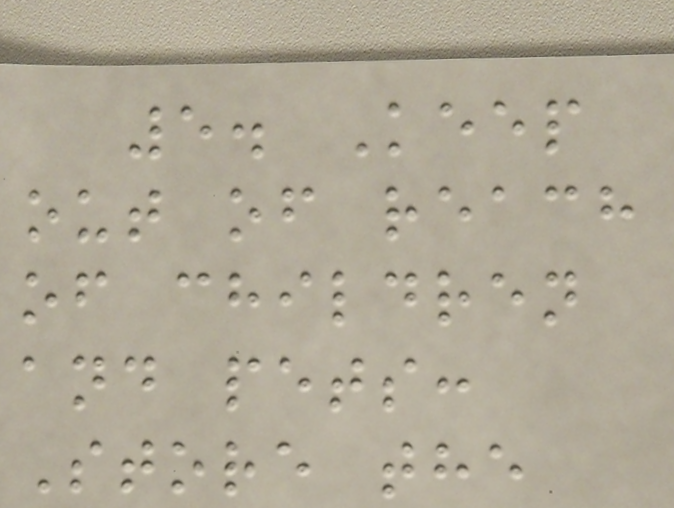5. Keep
out of reach
of children
and pets:
Store the
